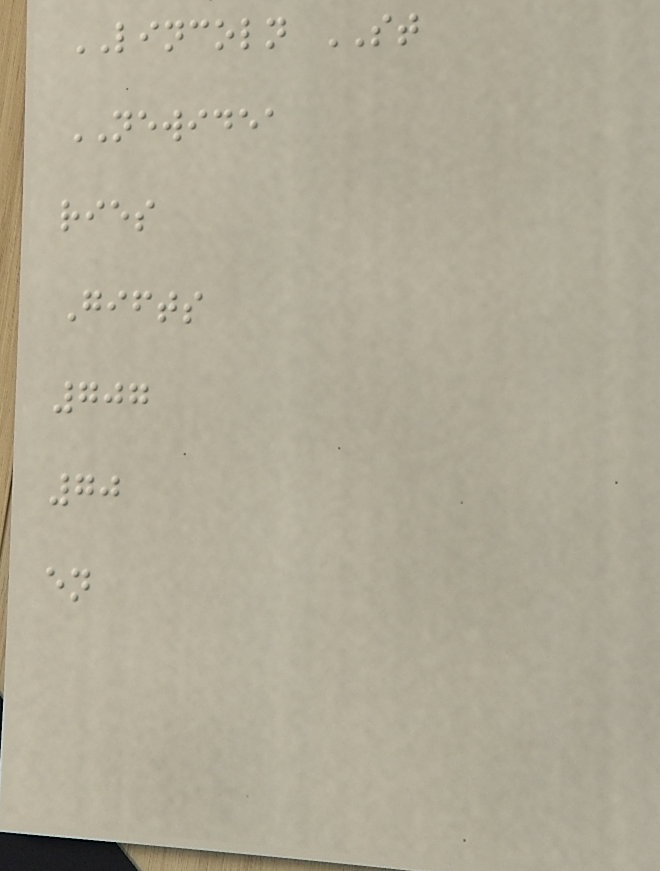LINCOLN ST
NEWIDEA
ries
Gifts
707
70
en
